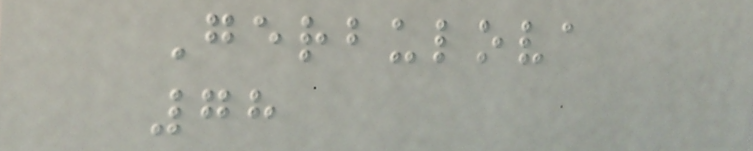Gerbulova
78
